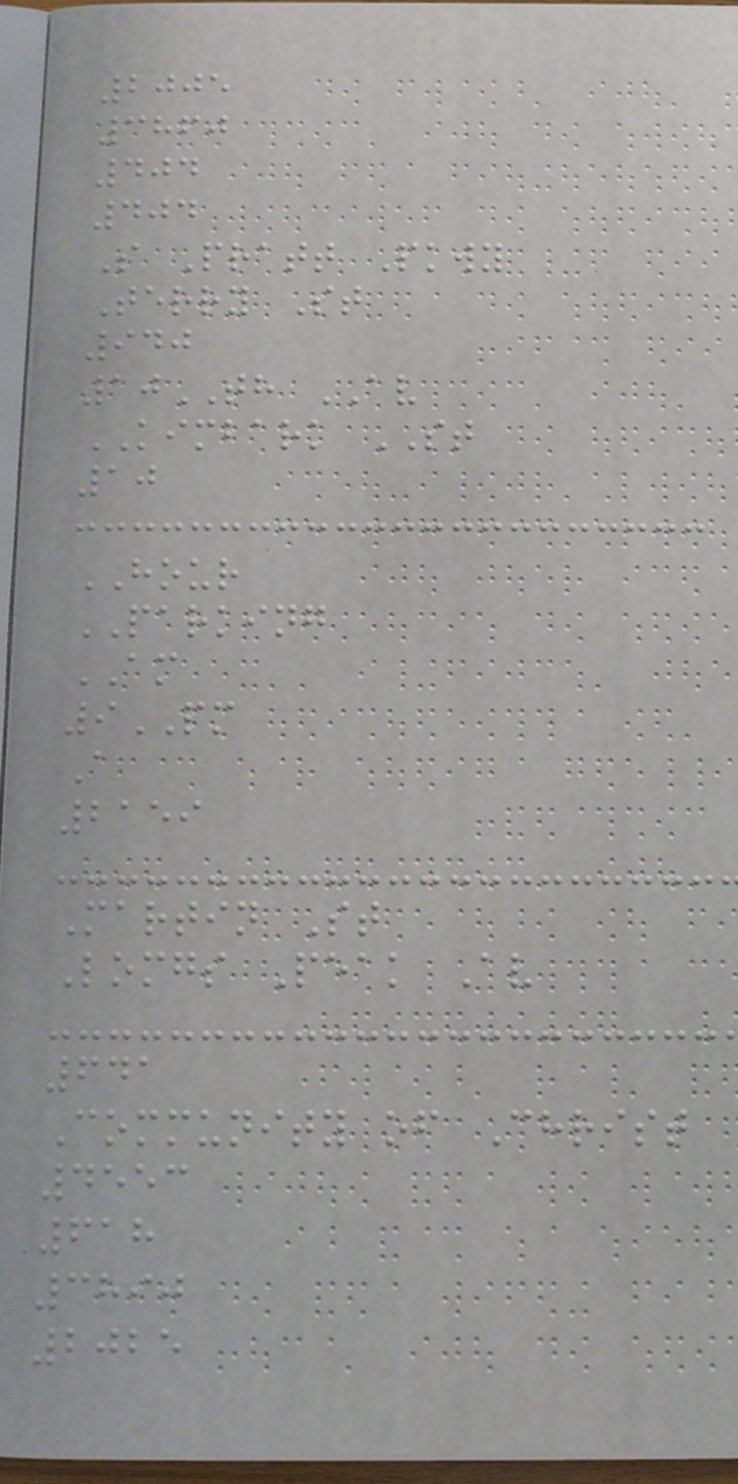2005
3860
404
404
S Pratt Pkwy
Terry St
940
10TH AV
KIMBARK ST
10
HOUR
PARKING
AM
9PM
A
2159
Martin St
Lomgs Peak Av
641
Community of Christ
4553
618
3890
2025
